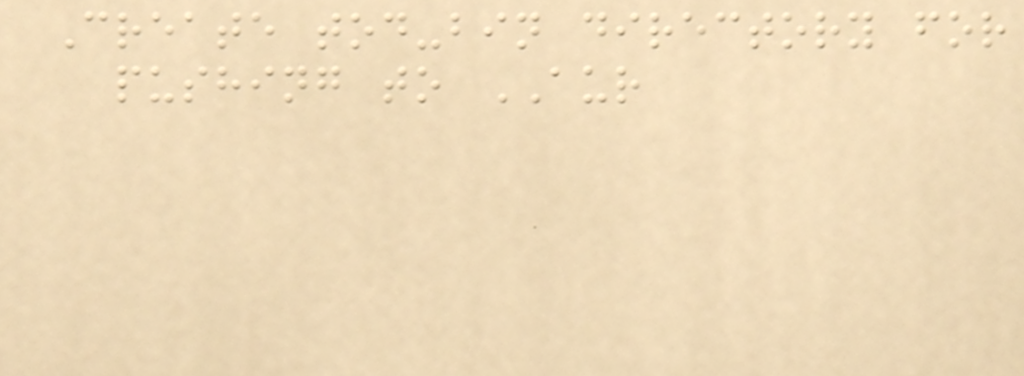Create tod-bin directory for
pushing to AUR
